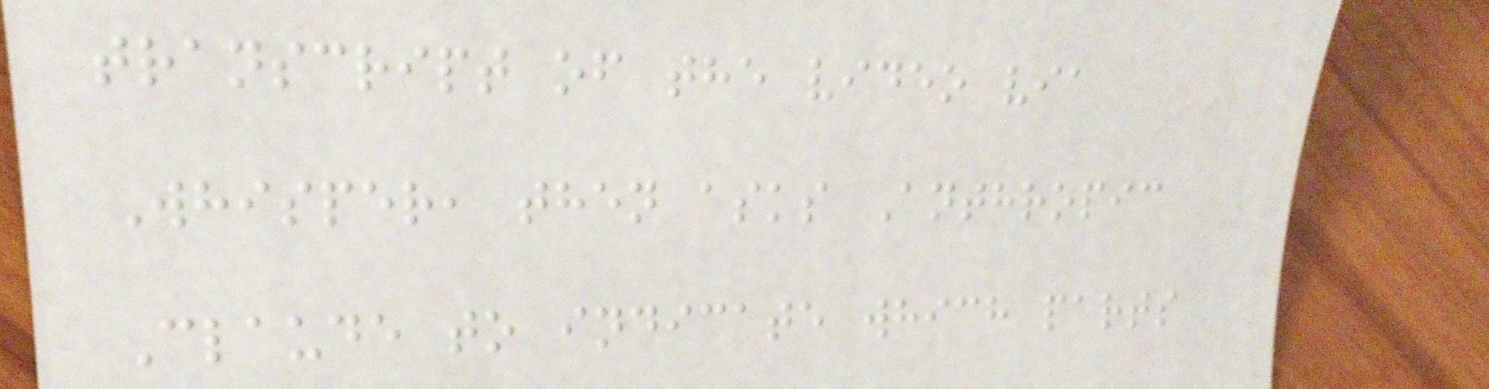transcript of the video via
Whisper, then asks Anthropic
Claude to indicate which parts
